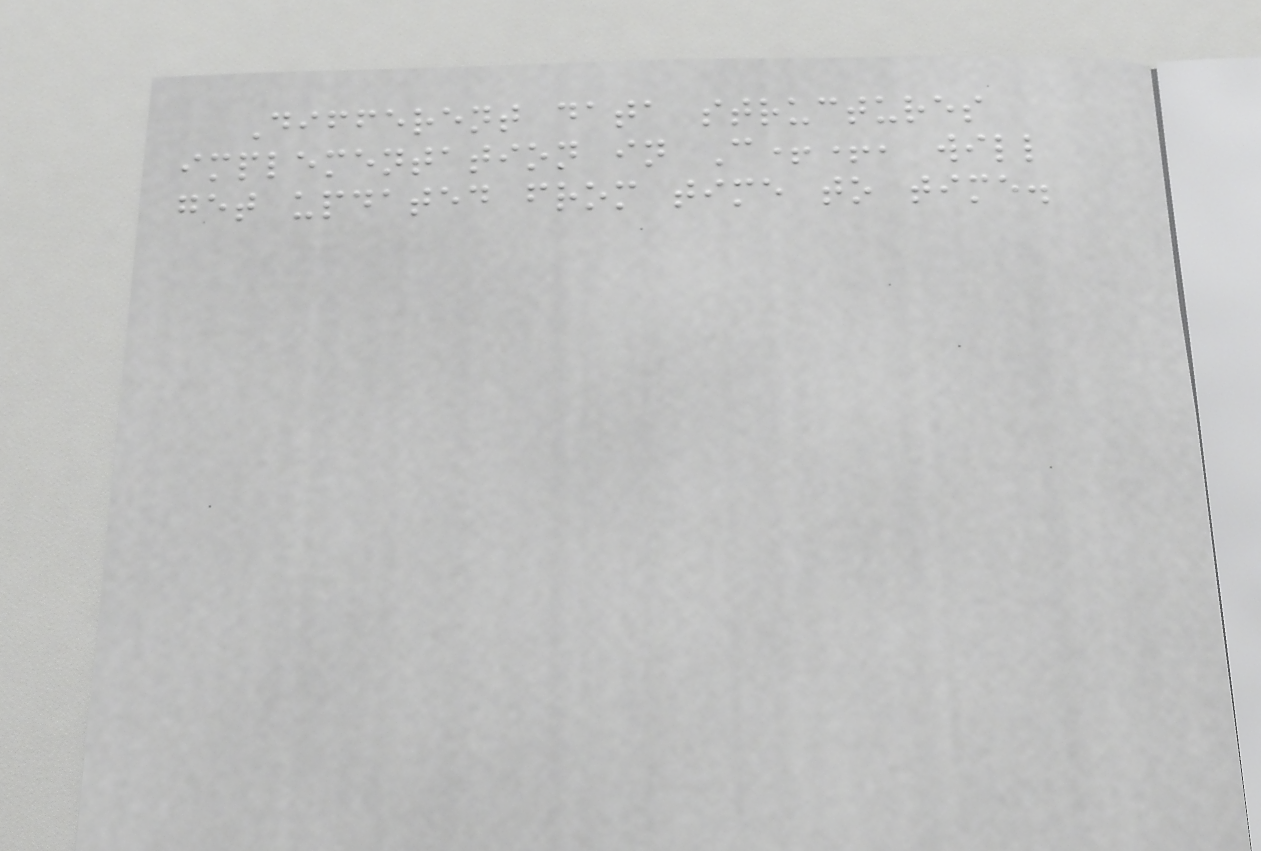Different data structures
implementation in C++, will
get updated from time to time.
